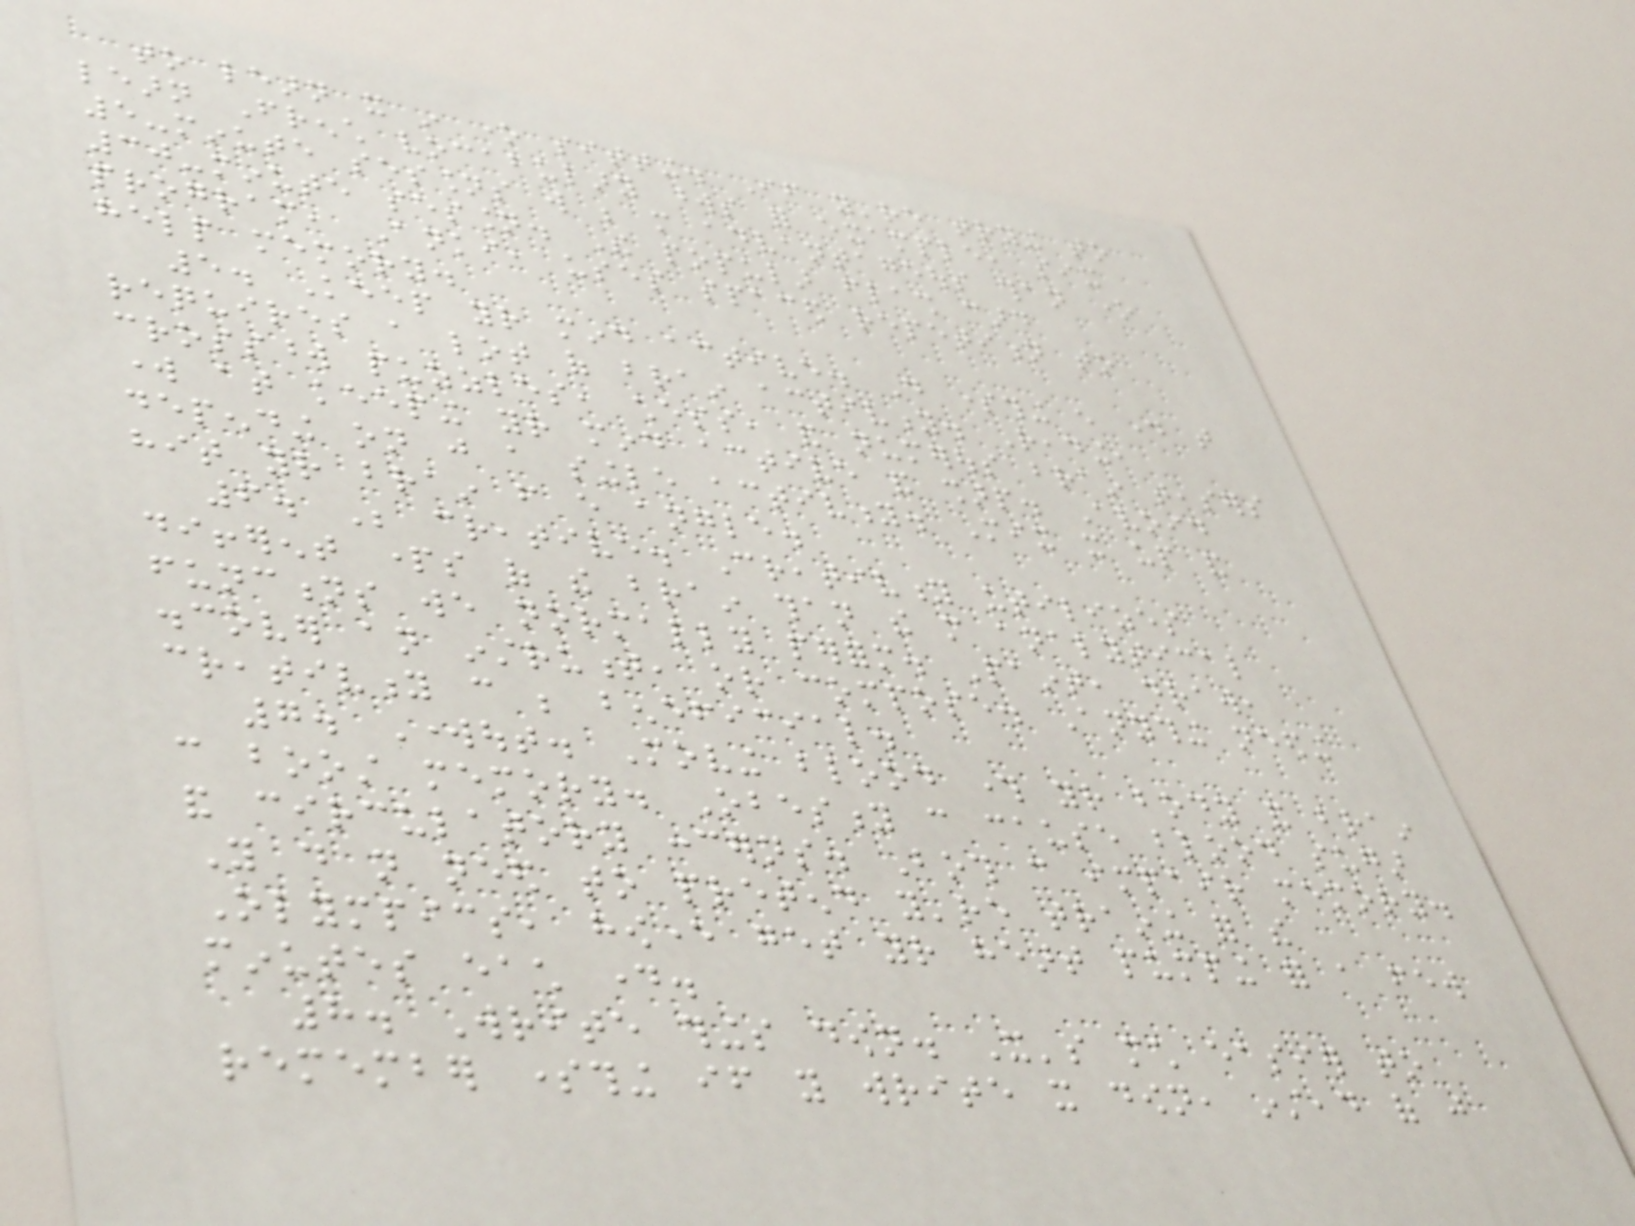to learn it in one sitting. If you're trying to
learn French vocabulary words for example, six
5-minute sessions will be more advantageous than one
30-minute session. The popular flash card
program, Anki, uses spaced repetition to
help memory.
5. Keep your mind active. Do something every day that
requires a lot of brain activity. Reading,
crossword puzzles, chess, and numerous brain teasers
work at keeping your mind active and sharp. Avoid
depending on just a single activity. Mix it up and
hit your brain from every angle.
6. Be creative. Creativity utilizes
different parts of the brain than the more analytical
functions we normally perform. Paint, draw,
discover an instrument, or compose. Anything needing
creativity can be beneficial.
7. Workout. Moving blood through your body and brain
can boost memory. Obesity can cause blood sugar
and circulatory concerns. Both can impair memory.
You do not need to pretend you're training for the
Olympics, however get your heart pumping for a few
minutes each day.
8. Write things down. It's much easier to
remember something if you write it down, instead of just
